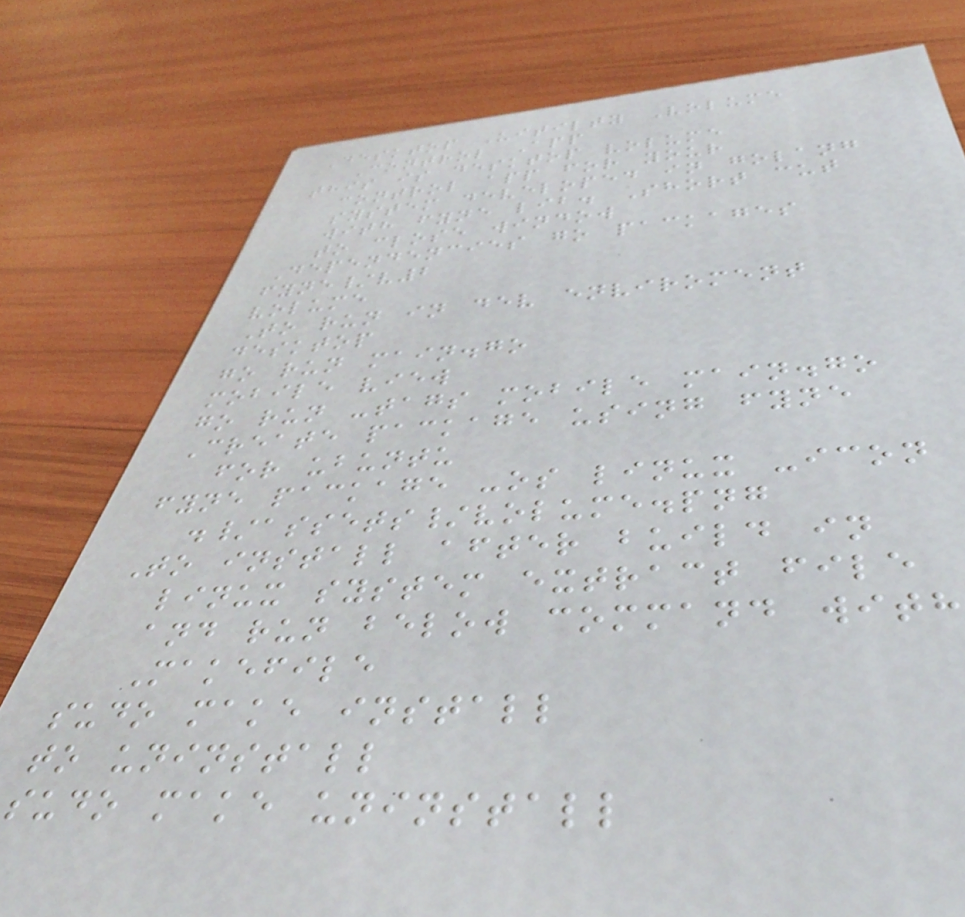Desktop Uitilty Volume
Control App
this is desktop volume
control app for your
system developed in golang
with fyne lib. Short cut
to close window
Dependencies go packages
fyne/v2
volume
To run in dev enviroment
desktop
go run main.go
mobile view
go run -tags mobile main.go
Create package using fyne
for ubuntu
fyne package -os linux -icon
./assets/volume.png
To install after build in
linux system extract file
and run below command with
Makefile
sudo make install
to uninstall
sudo make uninstall
